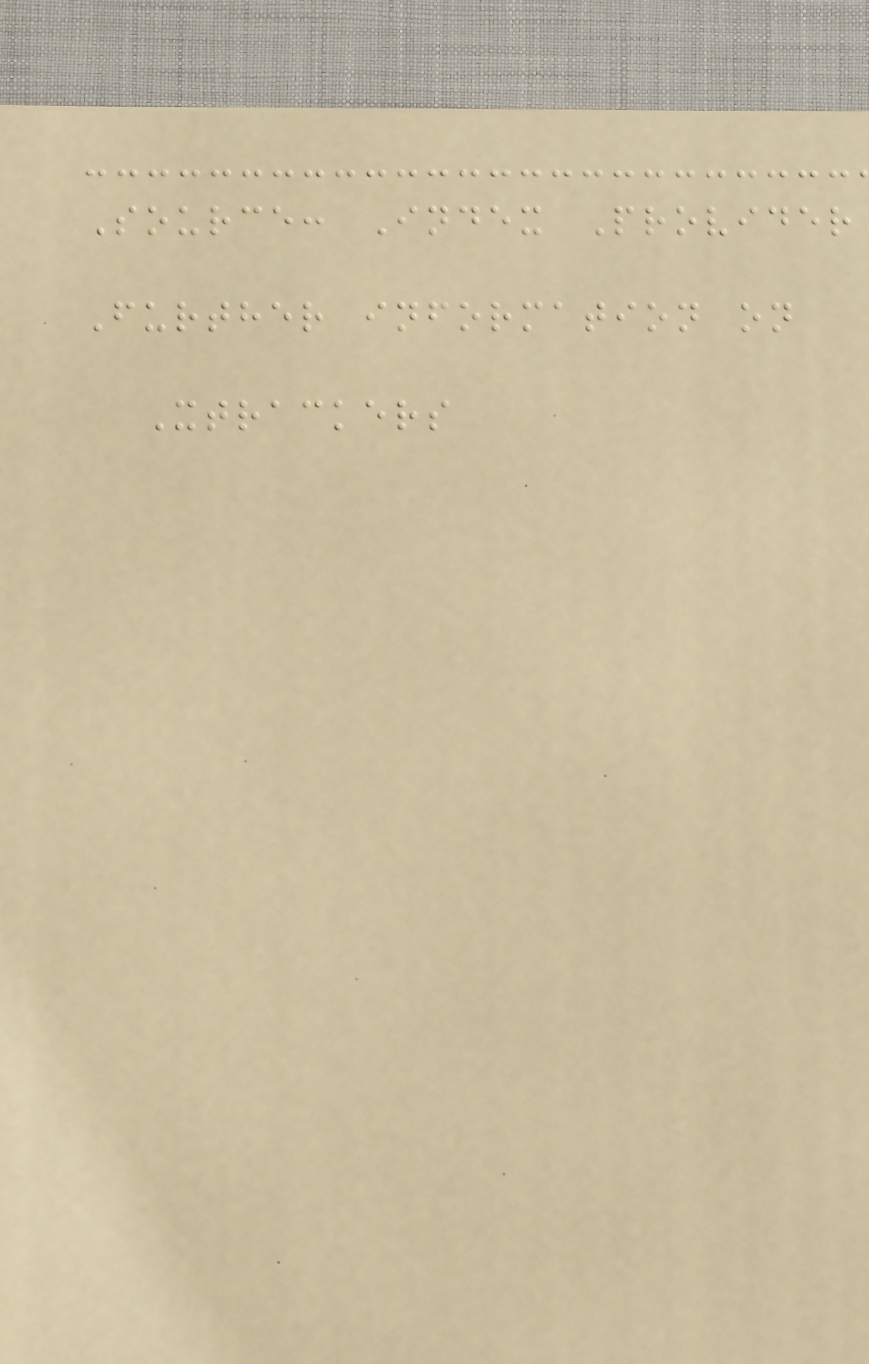Source: Index Provider
Further information on
Xtrackers
